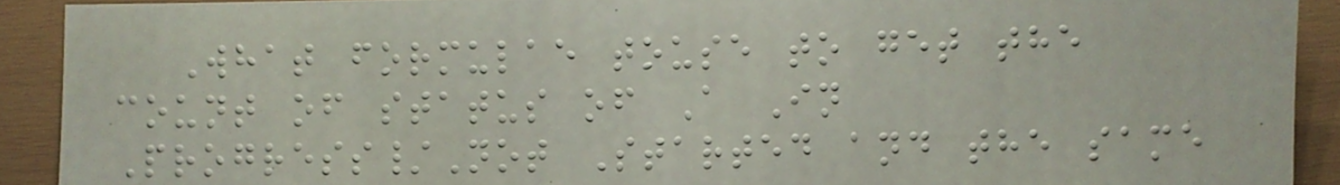What formulae touse to get the
count of status of A In
Progress/Not Started and the same
